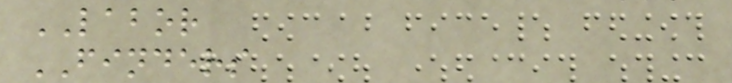LABOR
FINDERS
